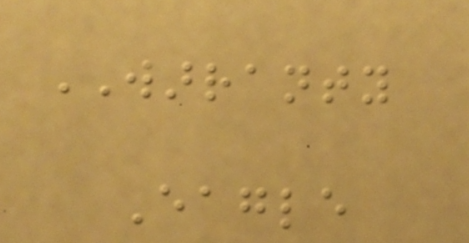WARRANTY
Eagle
